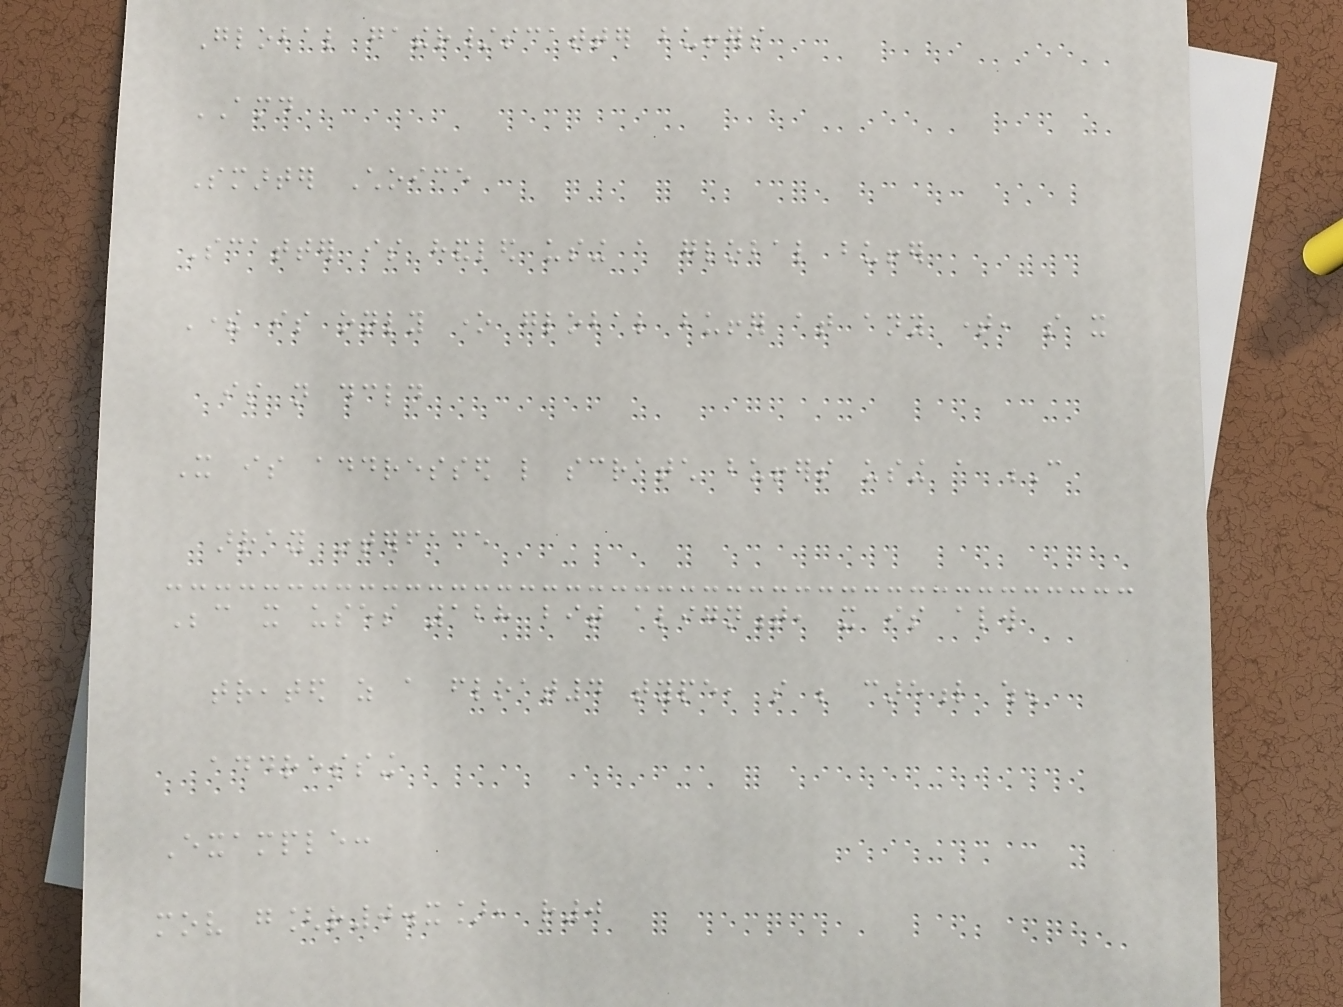Global gather/scatter buffers
AMD
Smarter Choice
Scatter is handled using a global buffer
There is only one global buffer at any time, so it
is not declared
It is addressed like scratch buffers using a C
array interface
Because it uses 128 bit alignment, it is always
treated as a float4 type, so be careful when
addressing
Example:
mov g[r0.x], r0
